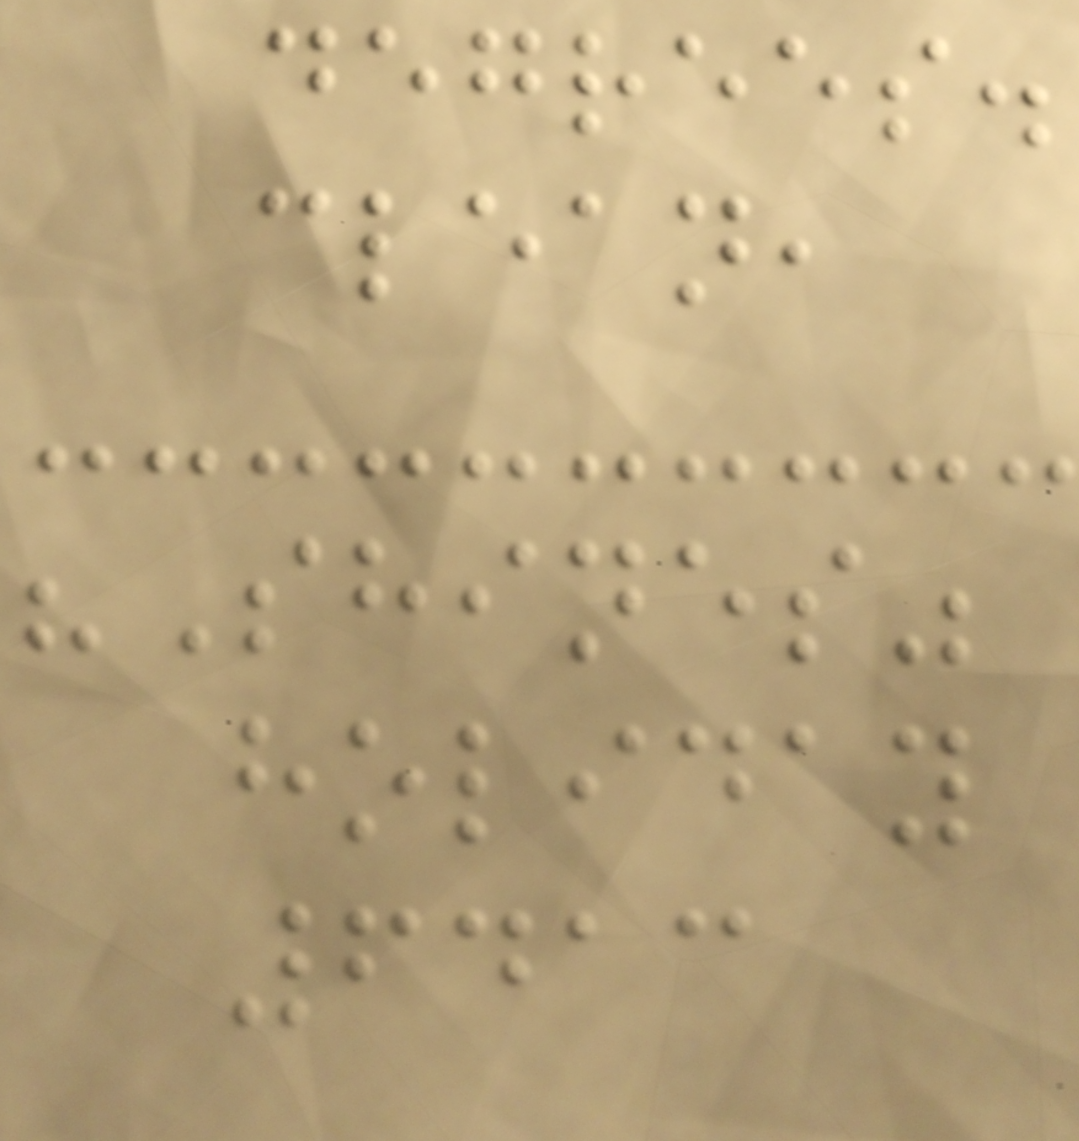degrees.
clean,
"Shines"
holiday
6413
